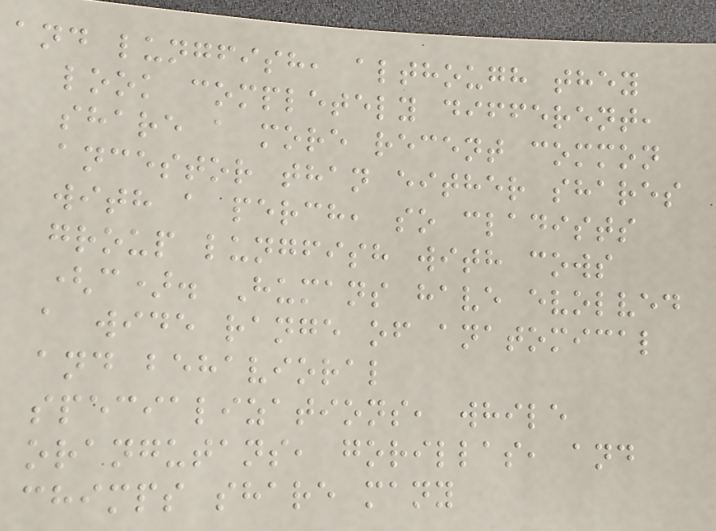and lungfish, although they
look completely different,
share a more recent common
ancestor than either shares
with a perch, so cladists
group lungfish with cows
(c). Humans have evolved
a wide range of anatomical
and behavioral
specializations, while
orangutans, gorillas, and
chimps share many
